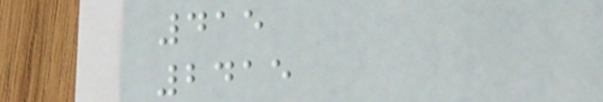415
2415
